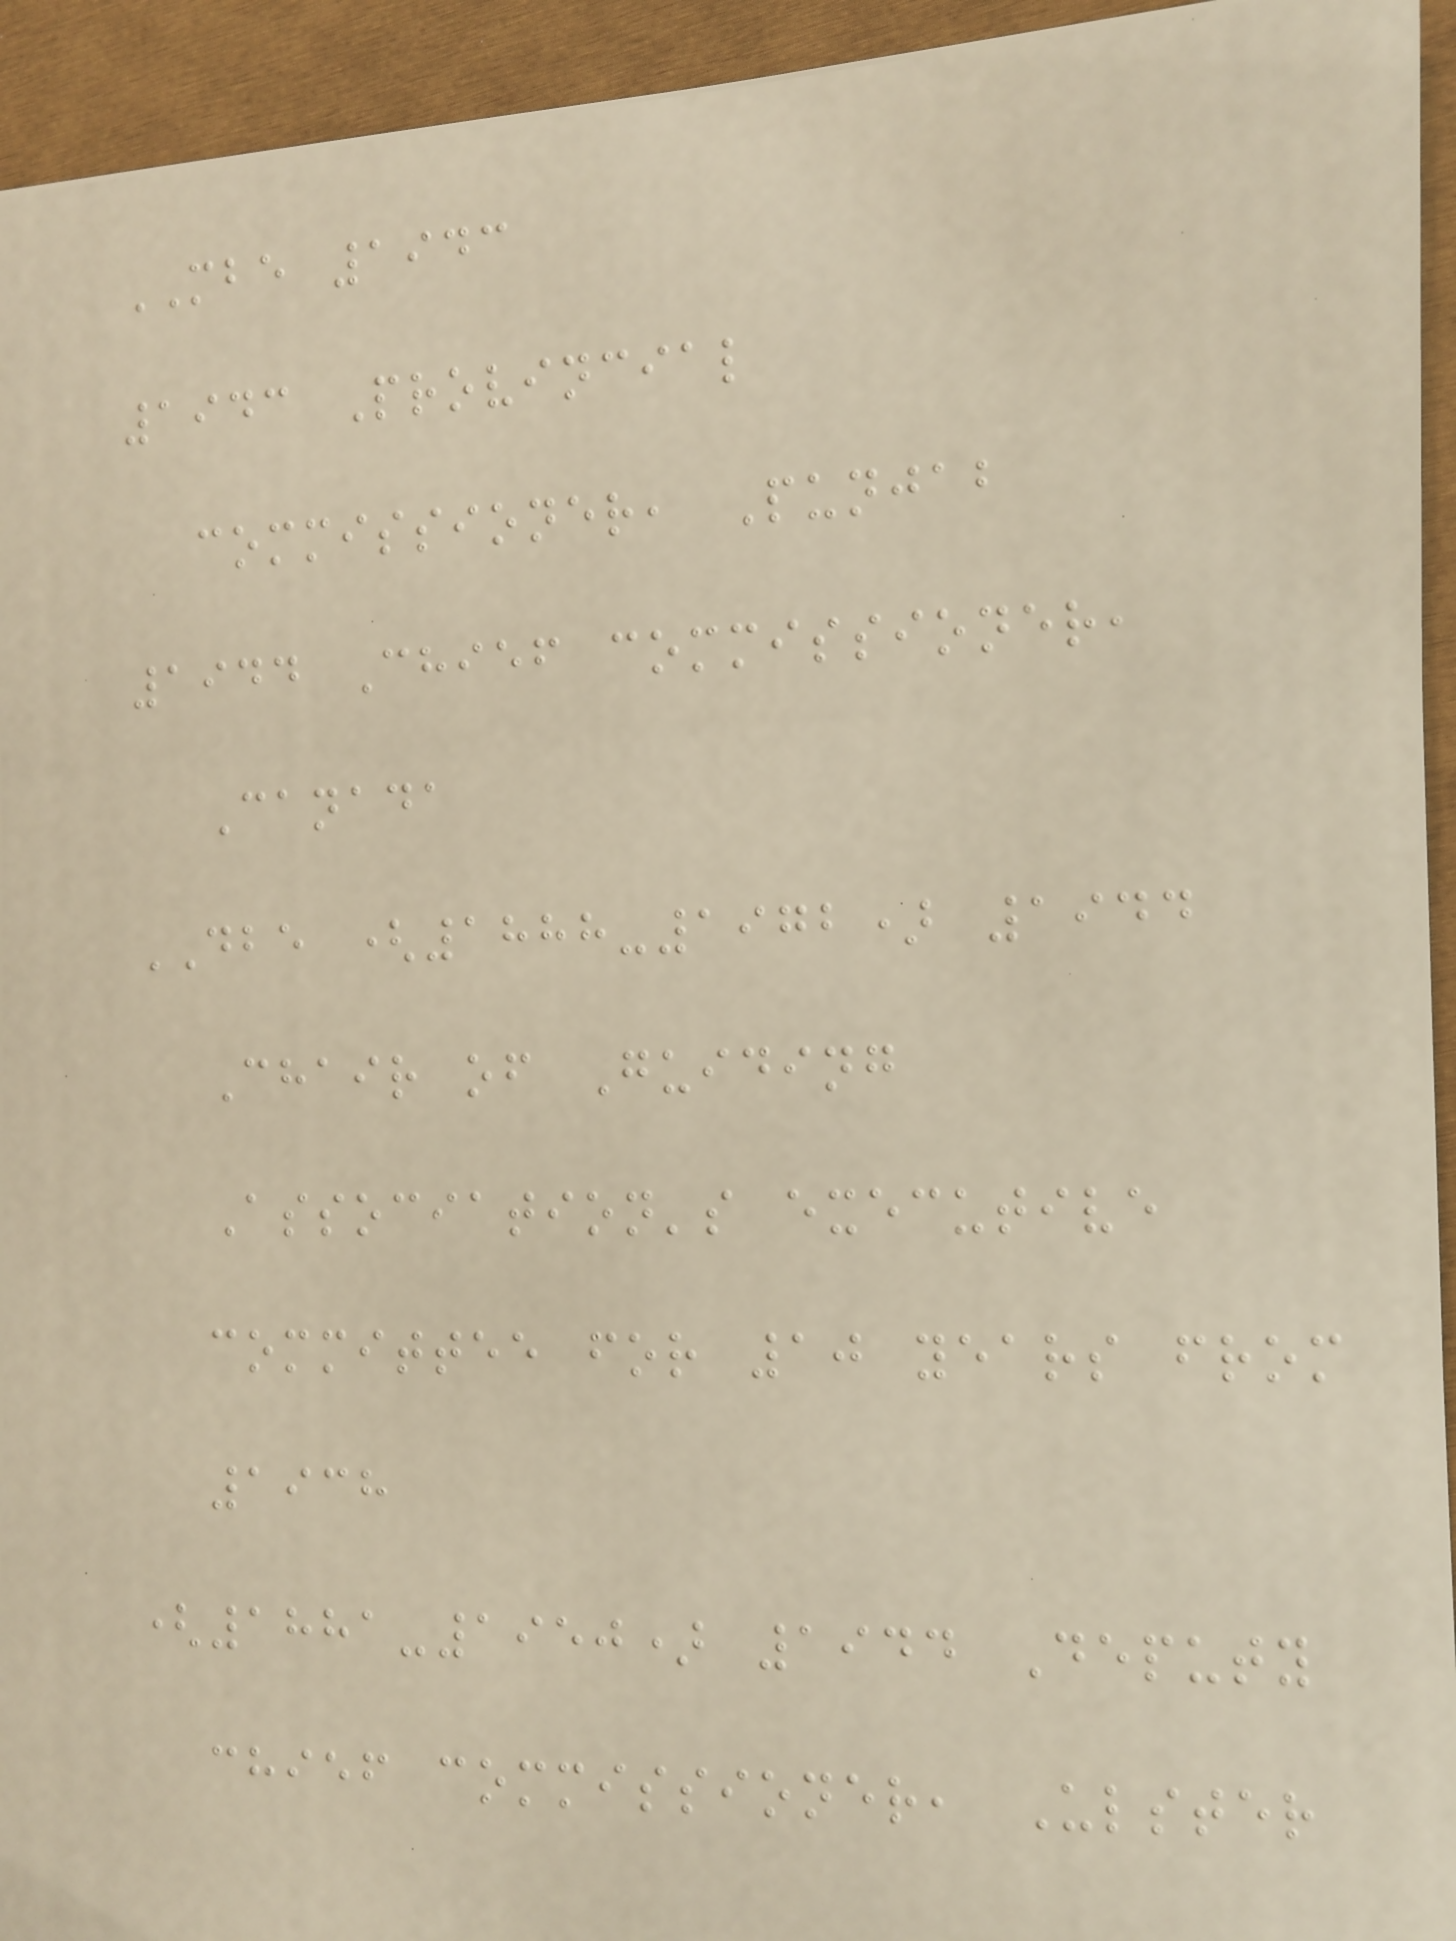MBE 1943
1943 Provincial
commissioner, Punjab
1944 Chief commissioner,
Canada
DBE (1888-1972) 1944
Chair of Guiding
Association's executive
committee for 10 years from
1938
(1881-1950) 1944 Deputy
chief commissioner, Ulster
